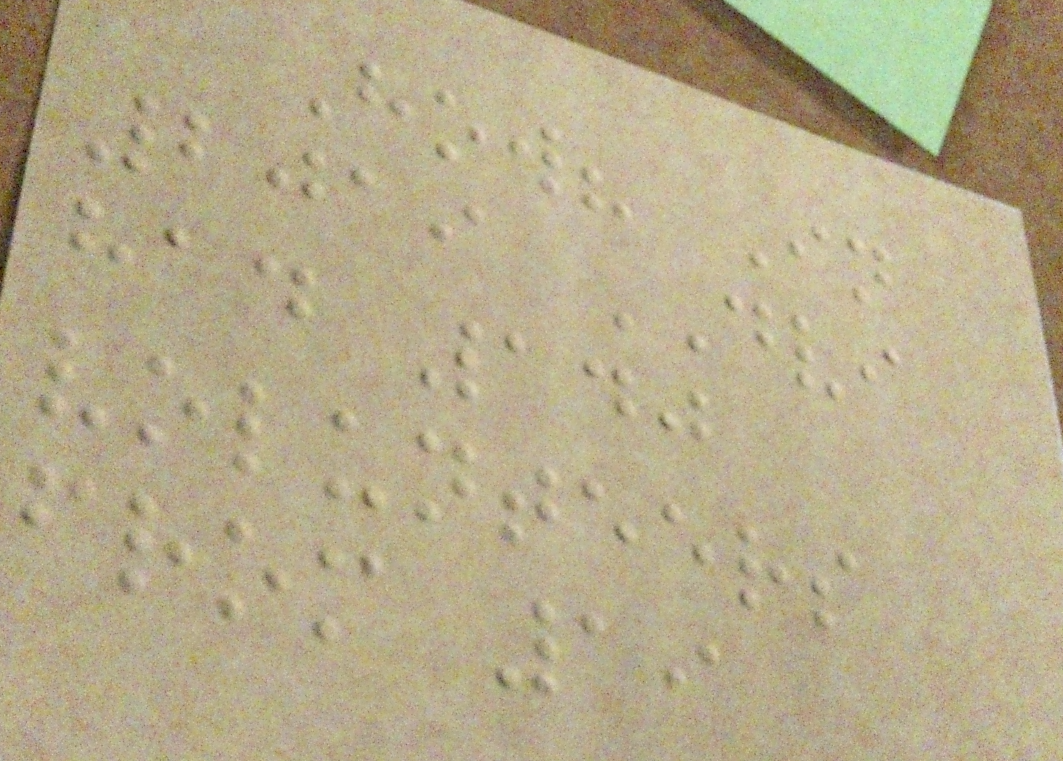How? In
2019 DVI
had 140
volunteers
from 19
